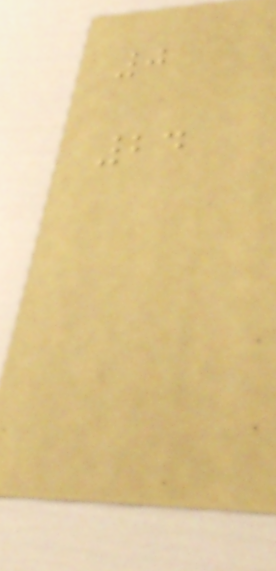0
24
